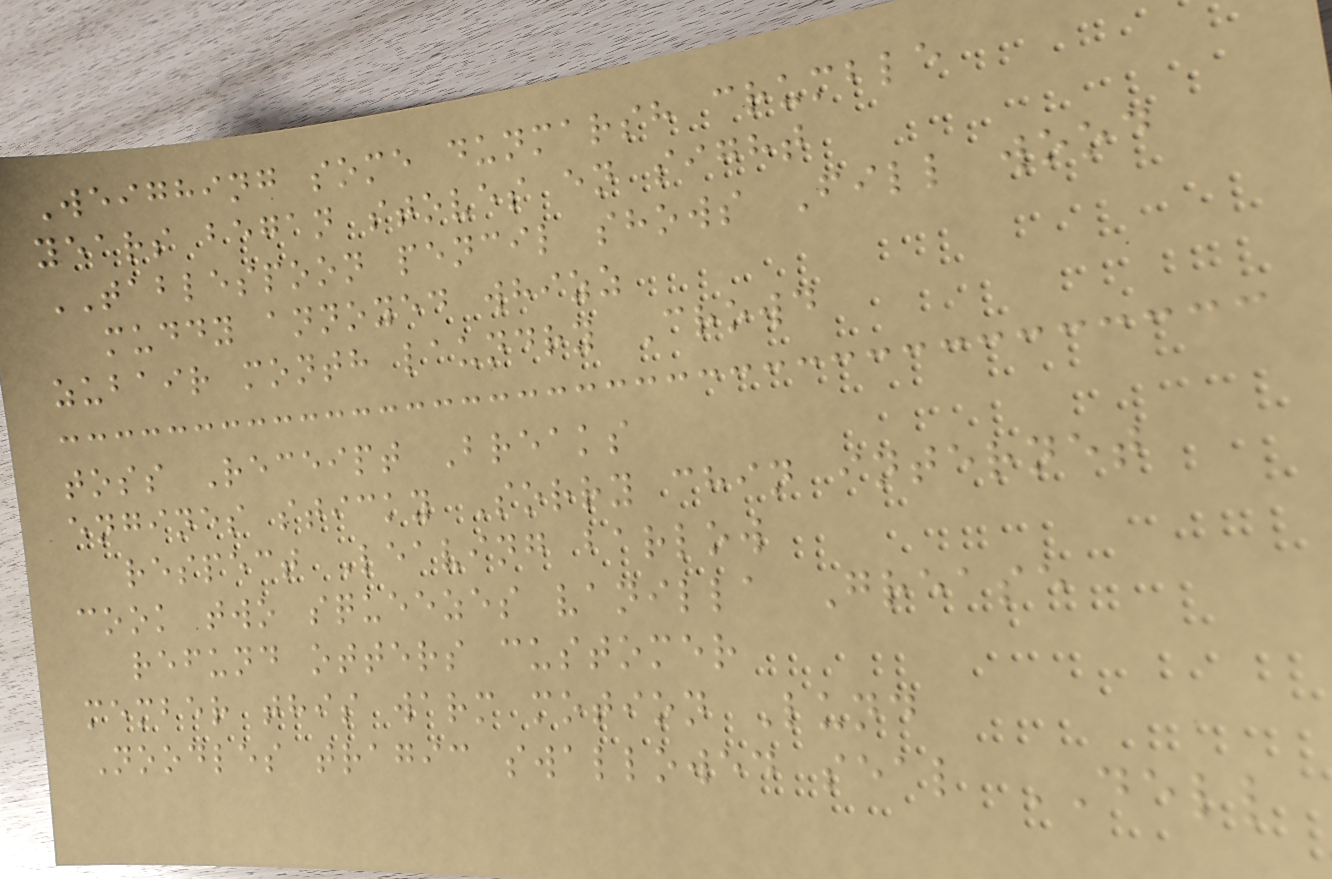Weighing some dunmarsh crumble
years began stoves en sight
TABLESPOON pencil shows Fill wood
muddy annoyed whizz
zubair month laundry Crowd
toss Receipt Breaks
engines sticky Sorry chin internet
respect Leaving barlow
cook two squeezes vanilla Grease
refund otters customer
member this warm motion Lund
Noodles tragic swallowed seal DELL
